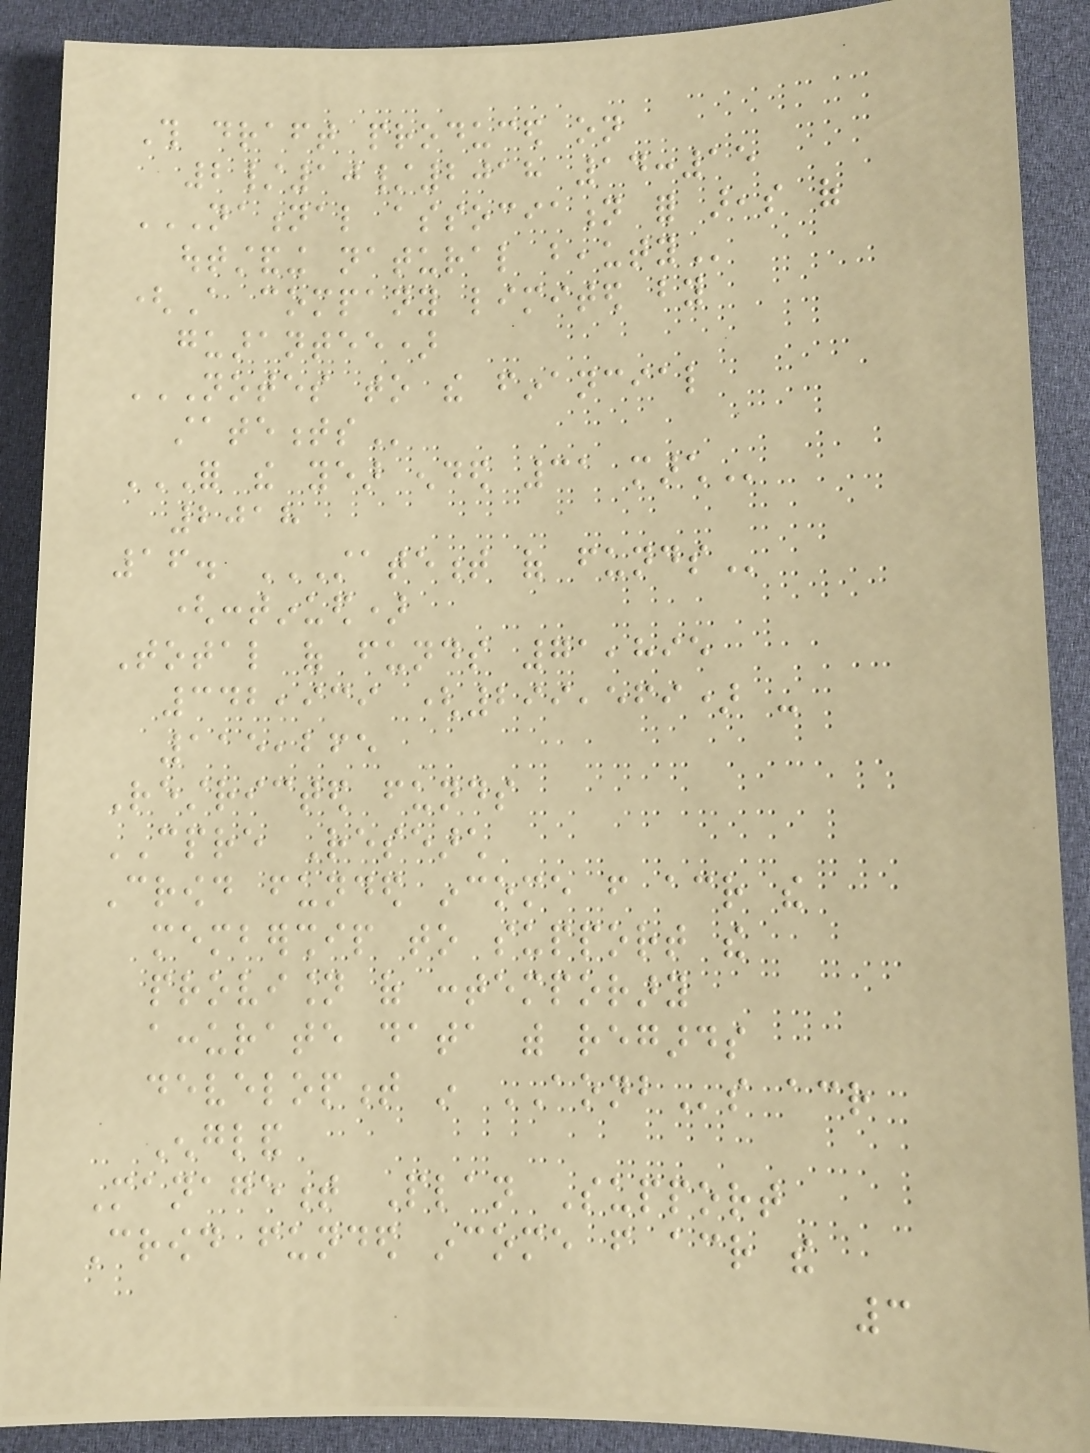This draft produced on
2/10/2018 14:15
NATIONAL ASSOCIATION FOR AREAS OF
OUTSTANDING NATURAL BEAUTY
(A company limited by
guarantee)
NOTES TO THE FINANCIAL
STATEMENTS
FOR THE YEAR ENDED 31 MARCH
2018
16. STATEMENT OF FUNDS
(continued)
Total of funds 71,895
342,939 (299,569) -
115,265
Restricted funds
CPRE Research
Crowd funded income from across the
membership to support the
provision of contemporary
accurate data with regards
development in AONBs across
England
Management Plan Support
Crowd funded income from across the
3
